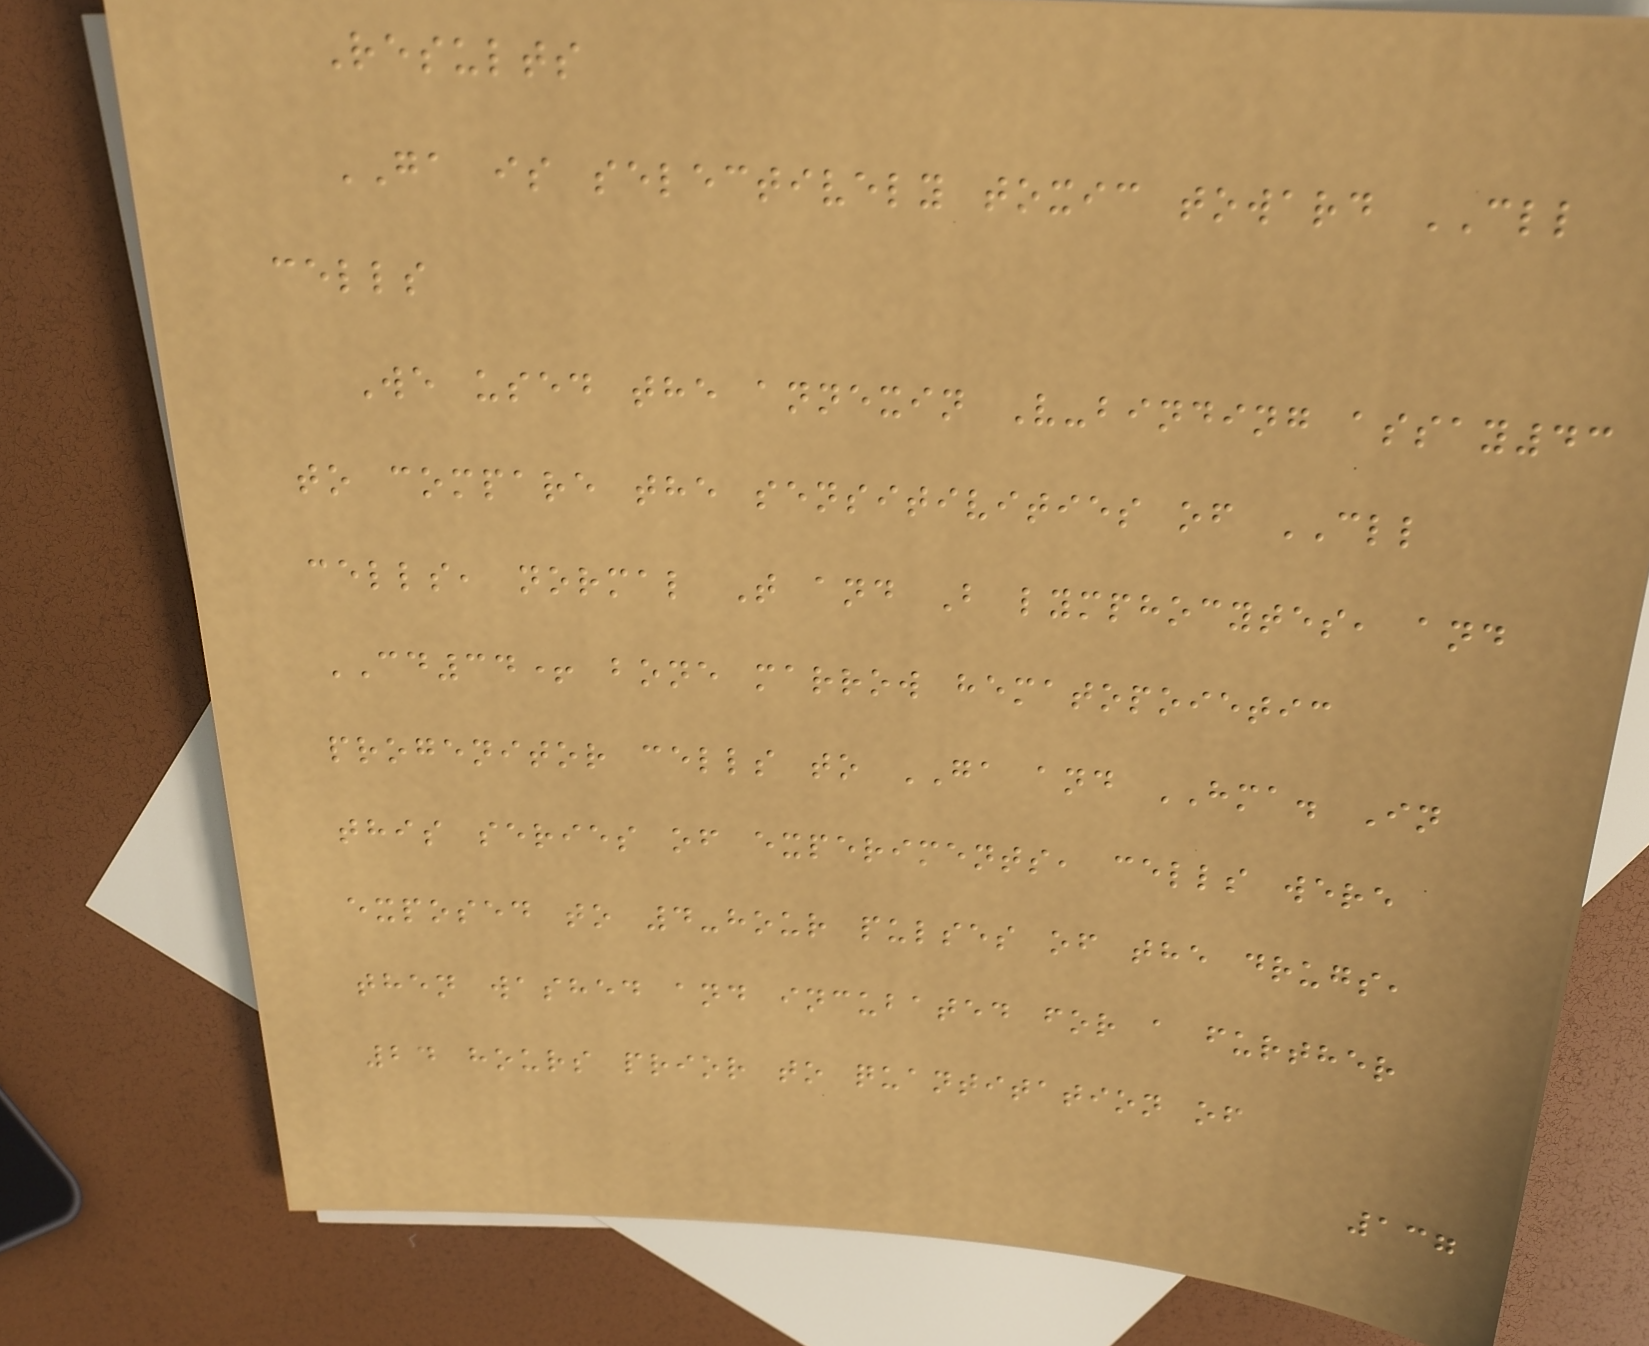Results
GA is selectively toxic toward CLL
cells
We used the annexin V-binding assay43
to compare the sensitivities of CLL
cells, normal T and B lymphocytes, and
CD34+ bone marrow hematopoietic
progenitor cells to GA and HMA. In
this series of experiments, cells were
exposed to 4-hour pulses of the drugs,
then washed and incubated for a further
24 hours prior to quantitation of
137
